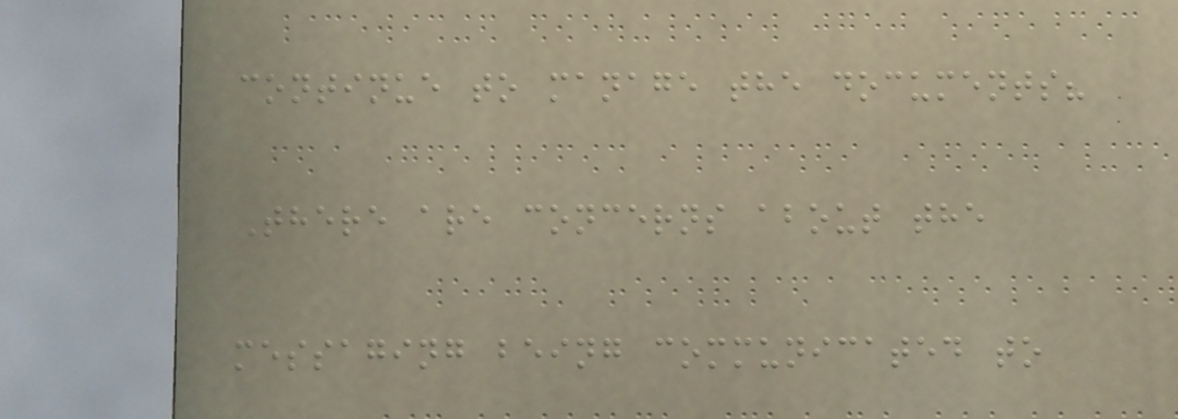continue to manage the documents?
There are concerns about the
messaging being communicated to
